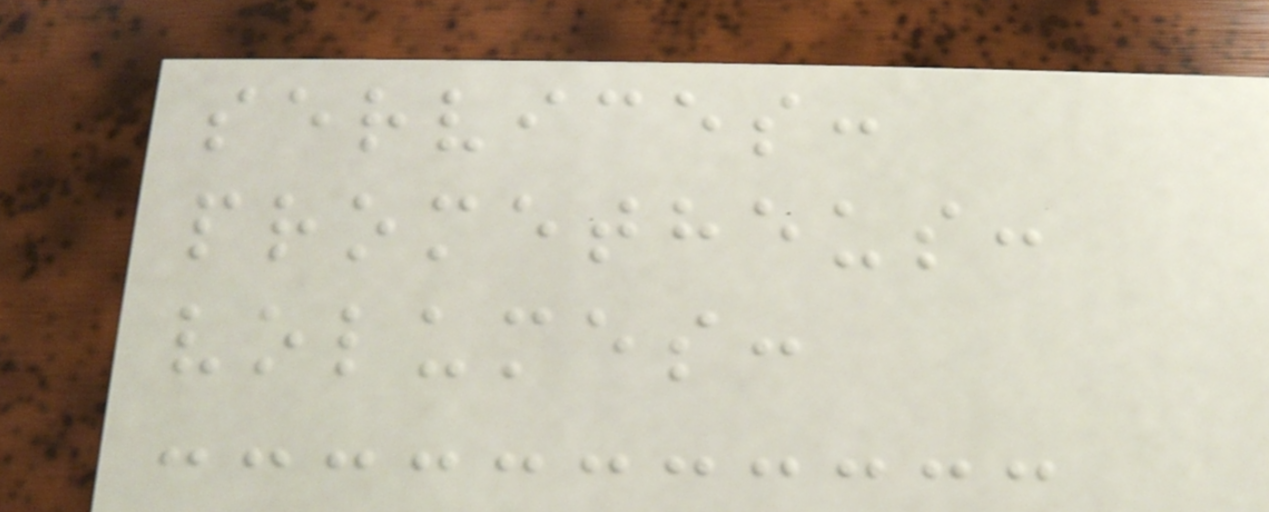services:
prometheus:
volumes:
